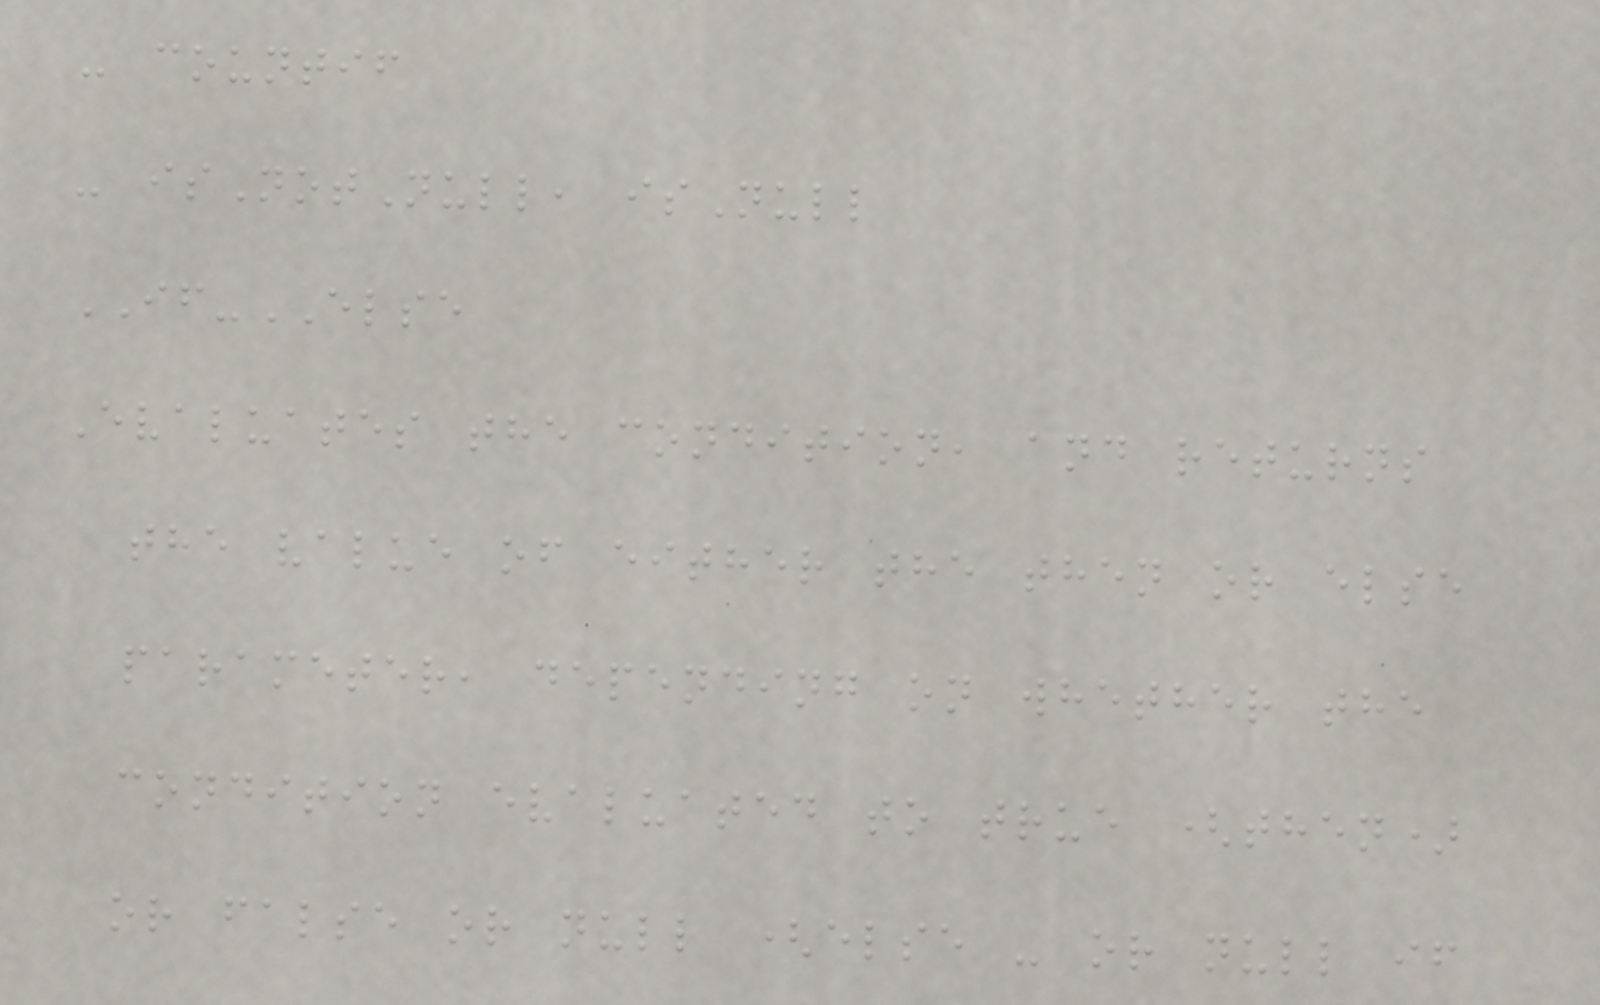- countif
- isNotNull, isNull
IF-ELSE
Evaluates the condition, and returns
the value of either the then or else
parameter, depending on whether the
condition evaluated to true (then)
or false or null (else - or null if
